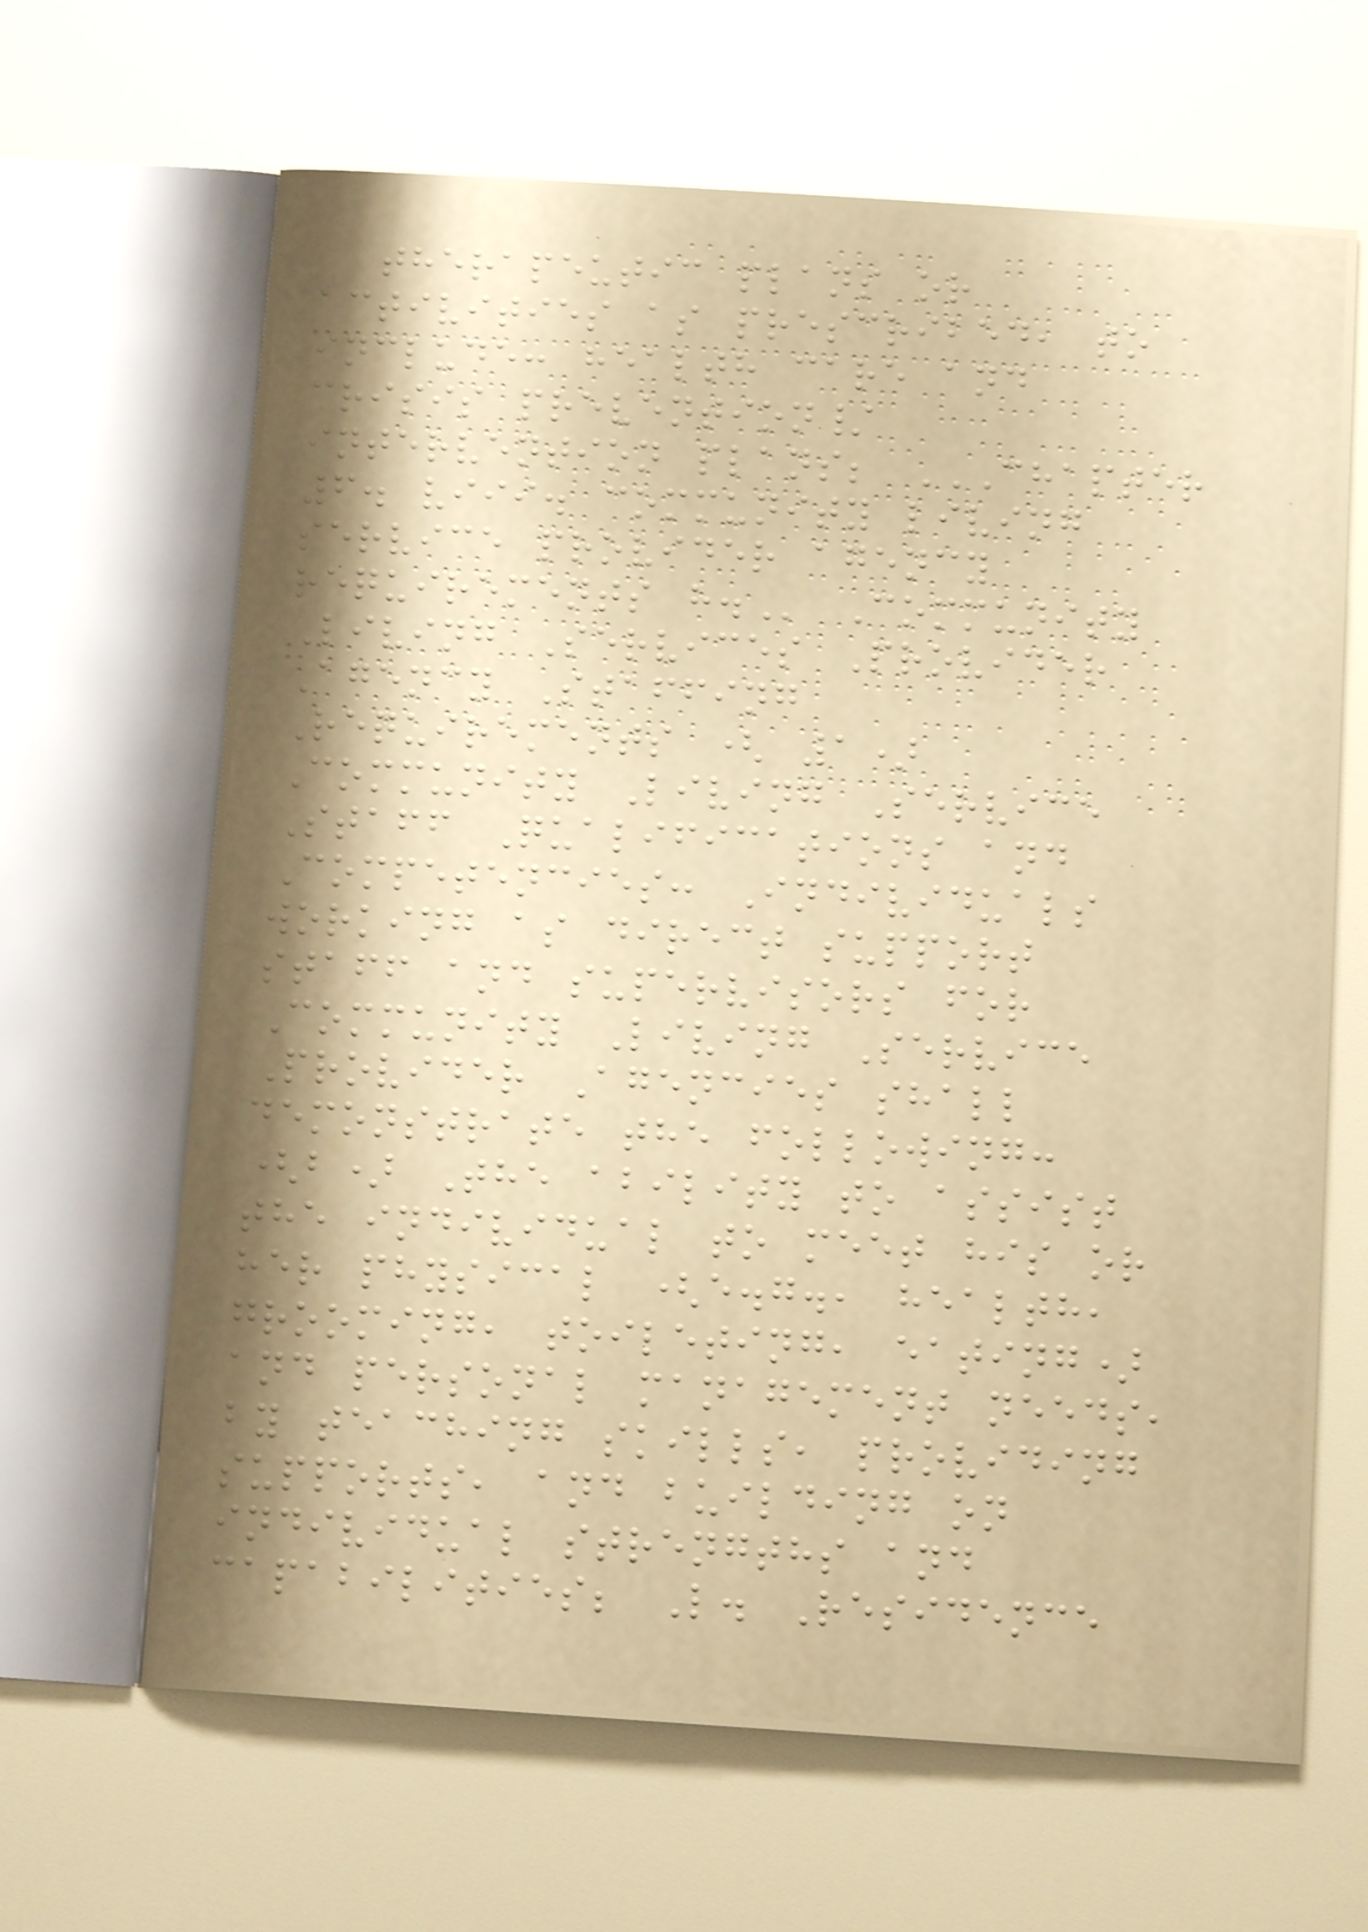therapeutic plans or
activities as prescribed, to
include: health care and
crisis prevention/
intervention plans; CHAPTER
6. VIII. COMMUNITY LIVING
SERVICE PROVIDER AGENCY
REQUIREMENTS H. Community
Living Services Provider
Agency Staffing
Requirements ( 1)
Community Living Service
Staff Qualifications and
Competencies: Individuals
working as direct support
staff and supervisors for
Community Living Service
Provider Agencies shall
demonstrate the following:
(b) The ability to assist
the individual to meet his or
her physical (e.g., health,
grooming, toileting, eating)
and personal management needs,
by teaching skills, providing
supports, and building on
individual strengths and
capabilities; L. Residence
